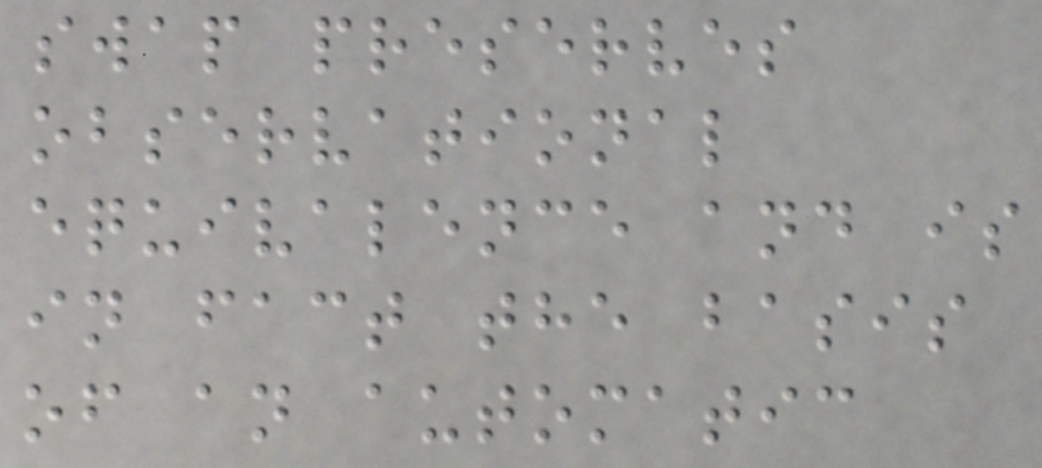swap preserves
observational
equivalence and is
in fact the basis
of an automatic
